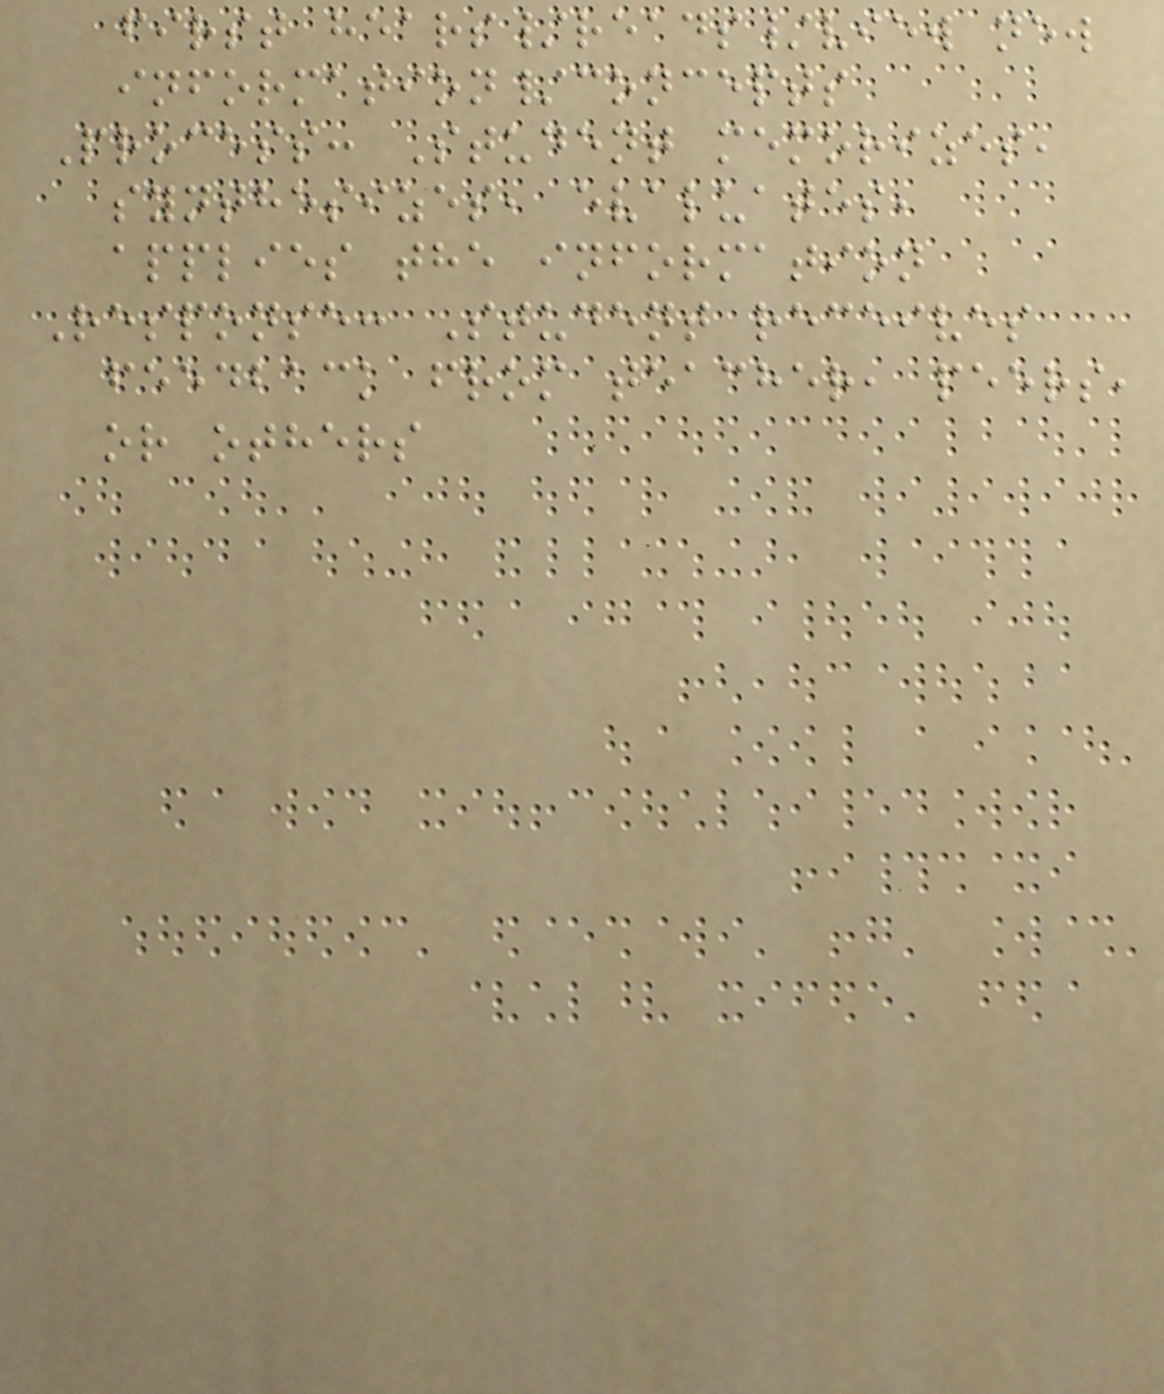first hears/reads/view new
information/concepts
Process: Student memorizes,
synthesizes, evaluates,
applies the information
Response: Student receives
feedback from teacher, peers,
or others
